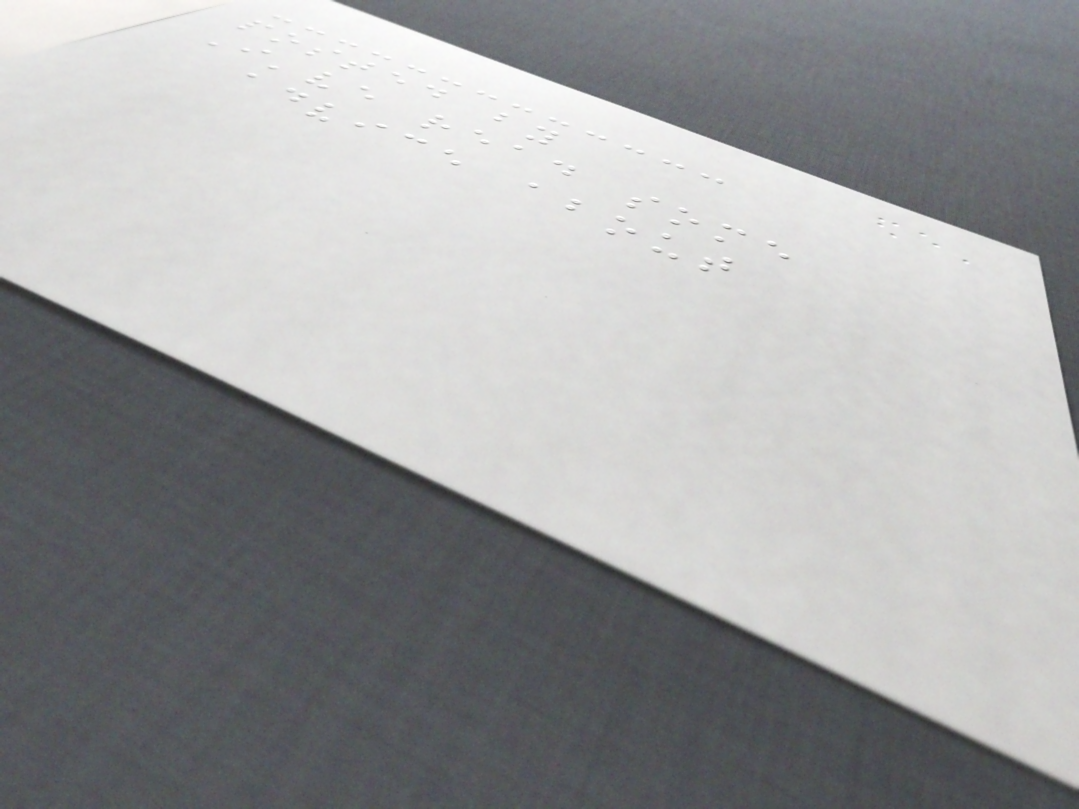posted by
I've read some
advice about
